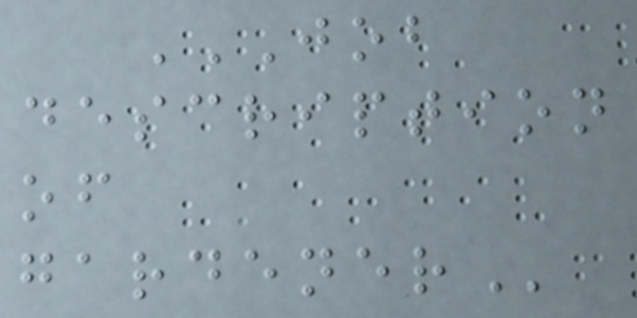JOB
DESCRIPTION
OF
GARDENER
